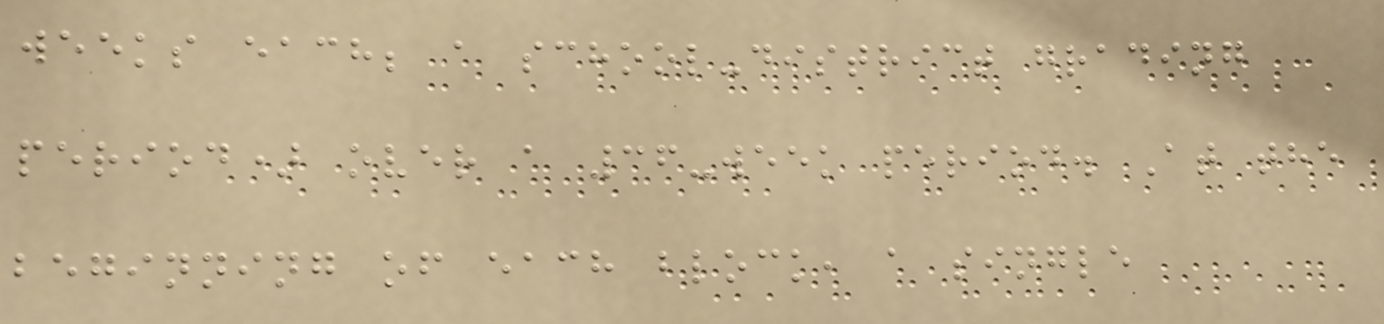weeks each; a school-district grading
period) over a 36-week period. At the
beginning of each block, a single
